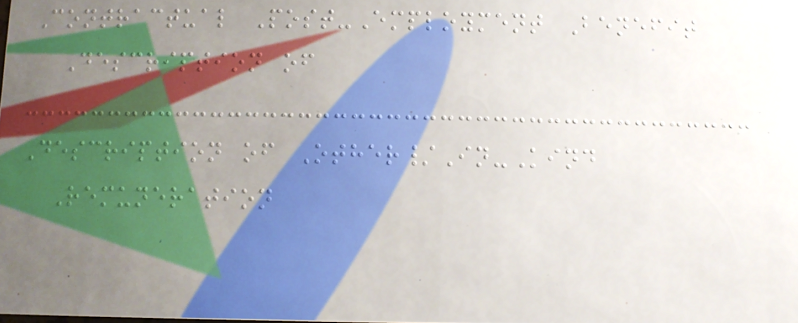Contractual Post-Employment Benefit
Description of
Description of Other/In-Kind
Remuneration
